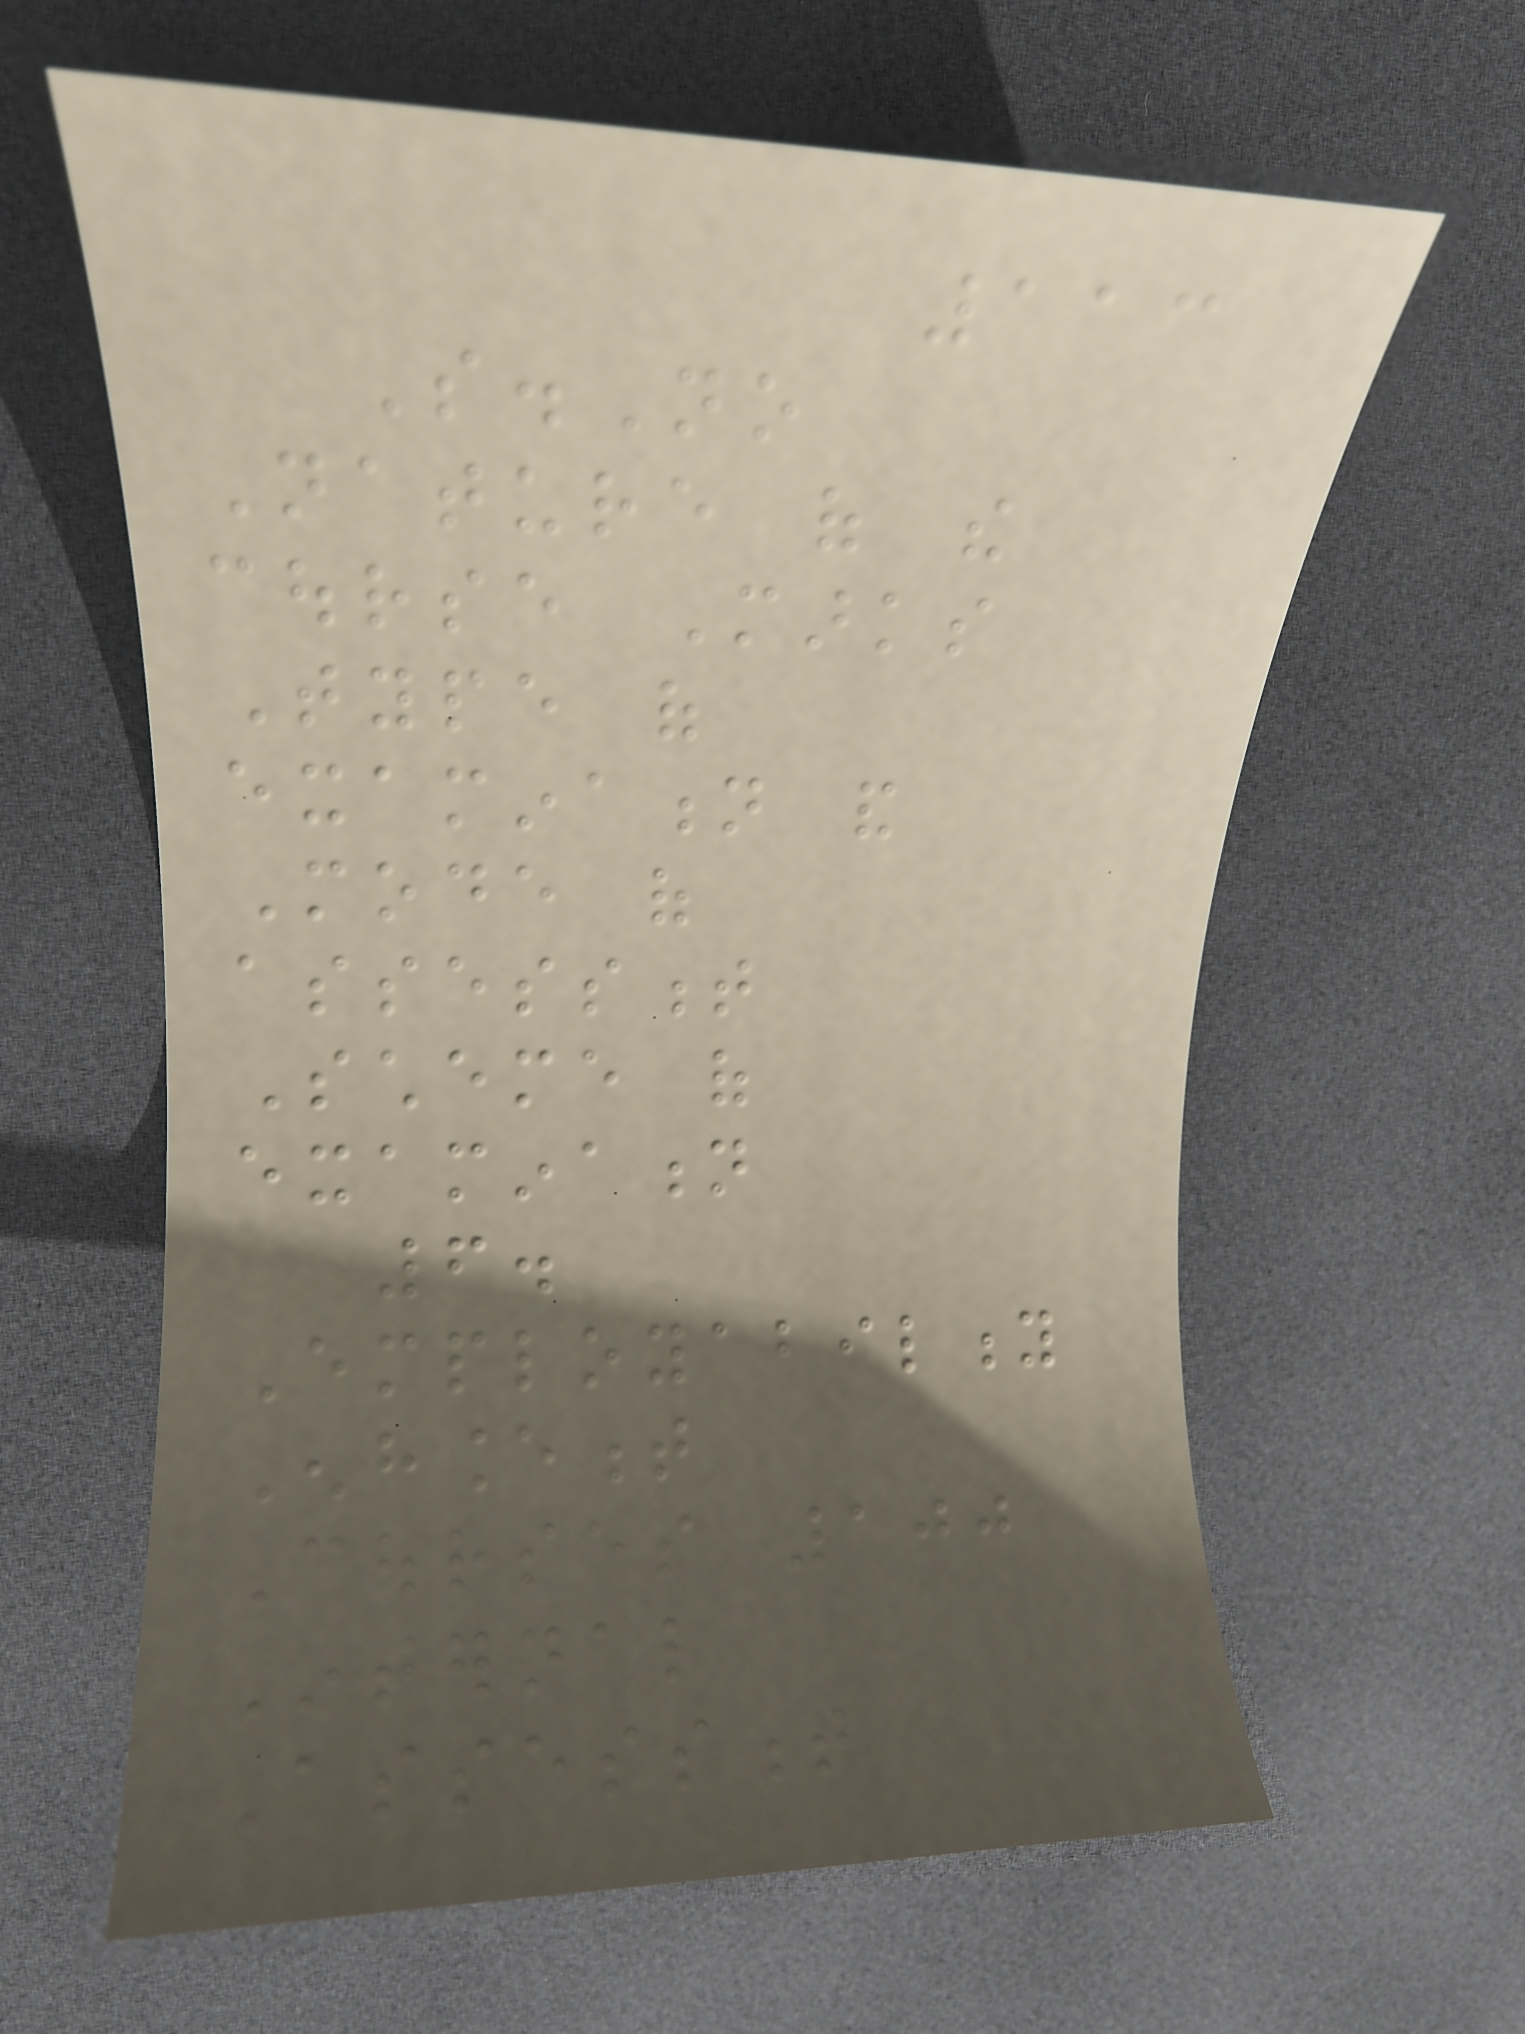113
S.No
Nature of the
course Marks
Type of
examination and
Mode of
assessment
Scheme of
examination
6.
Employability
Enhancement
Courses 100
Internal
Assessment
